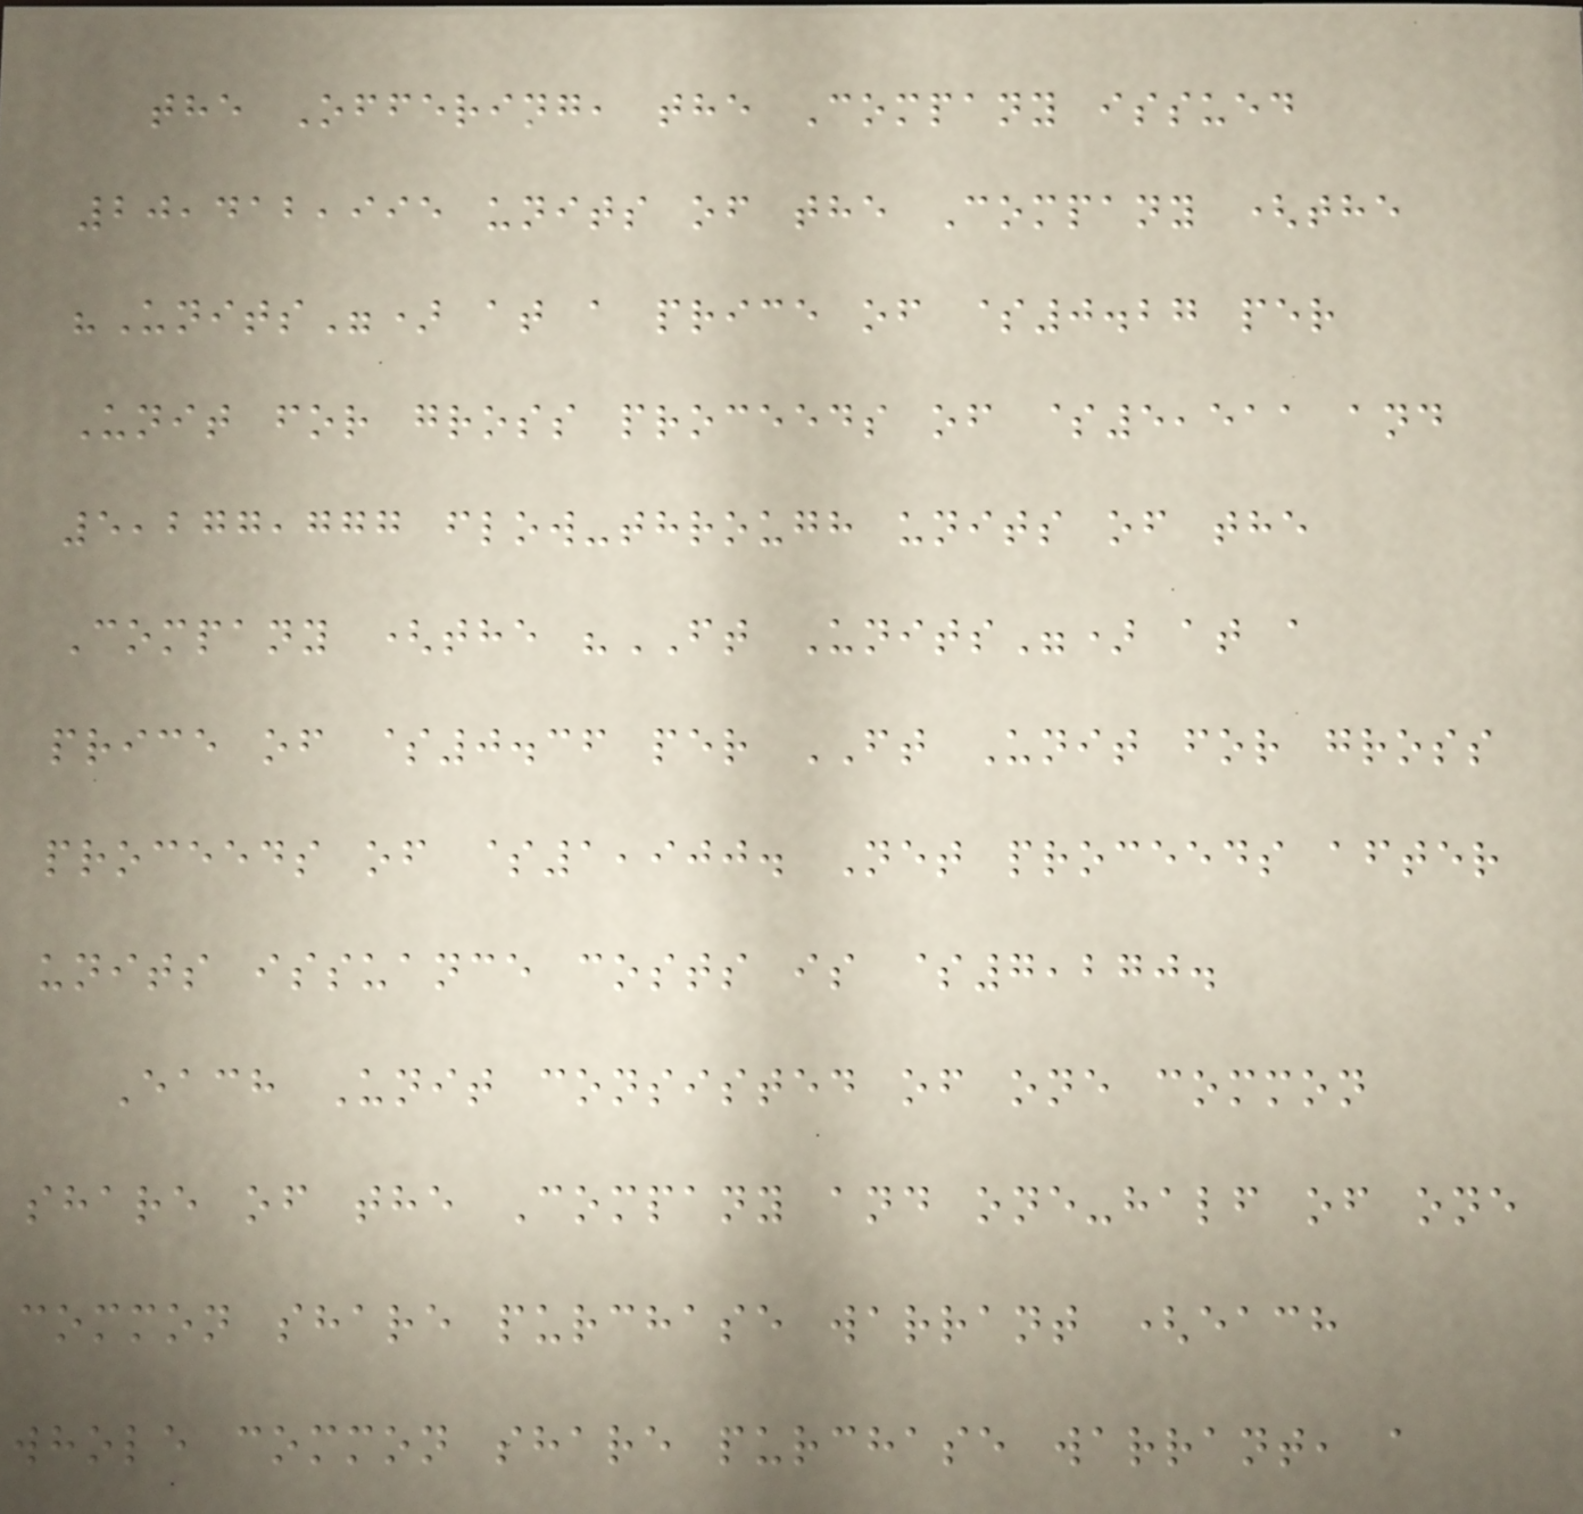the Offering, the Company issued
20,412,995 units of the Company (the
"Units") at a price of $0.27 per
Unit for gross proceeds of $5,511 and
5,277,777 flow-through units of the
Company (the "FT Units") at a
price of $0.36 per FT Unit for gross
proceeds of $1,900. Net proceeds after
units issuance costs is $7,270.
Each Unit consisted of one common
share of the Company and one-half of one
common share purchase warrant (each
whole common share purchase warrant, a
